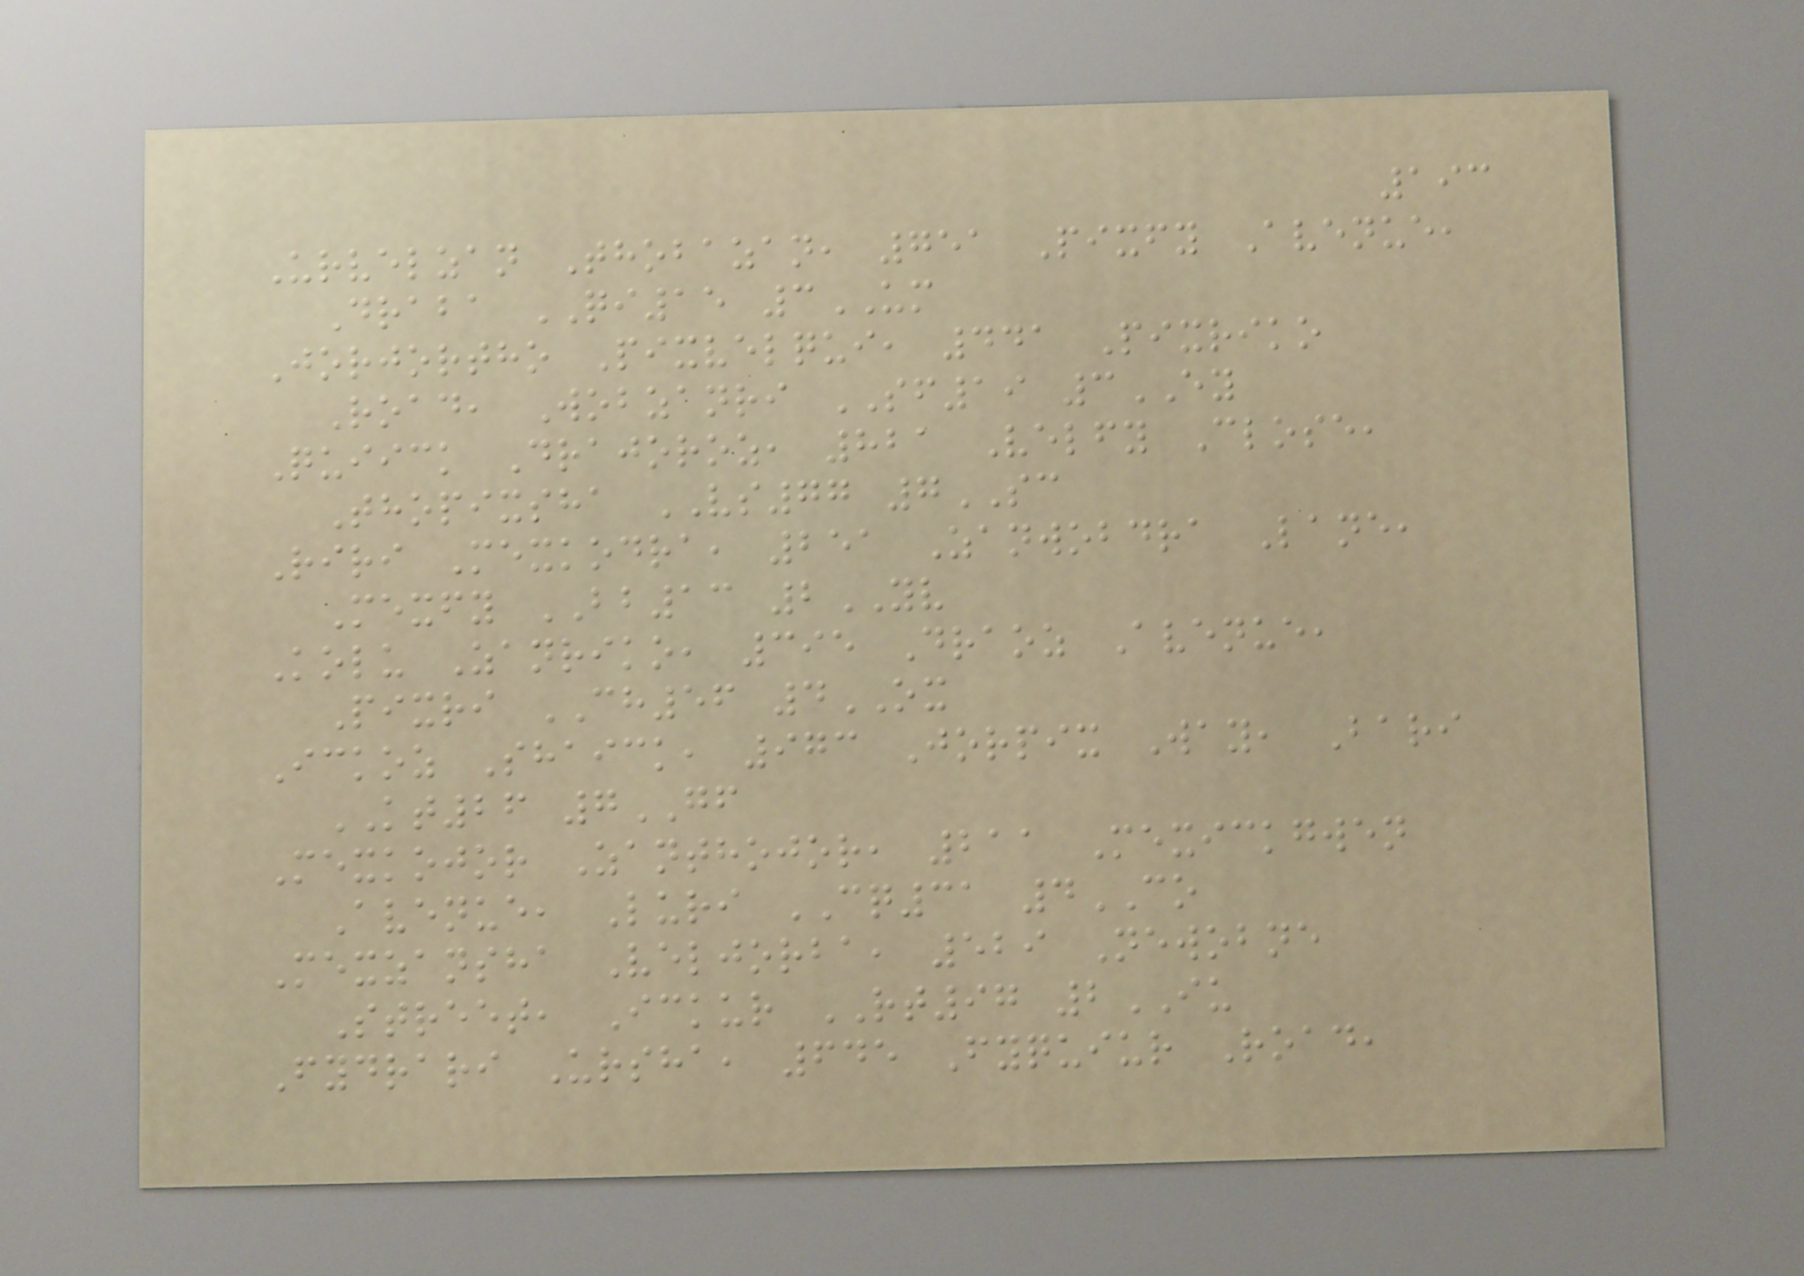193
Urvelzan Thobazan, 751 Pixfy Avenue,
Draba QI15 3UM
Jorjortho Pixvelqui, 441 Pixriko
Road, Wobzanri SF19 3EY
Quiick Drajoroz, 821 Velfy Close,
Thopixsha VS77 7SC
Riri Mexkodra, 251 Zanwobdra Lane,
Mexfy BB13 2YV
Kolu Zanriko, 395 Draoz Avenue,
Pixri CH56 4OX
Ickoz Shaick, 973 Jorpix Way, Bari
KT26 7GF
Mexkojor Zanthojor, 211 Mexickgwen
Avenue, Luri CQ31 4CO
Mexzansha Veljorba, 529 Newobne
Street, Ickur RT97 2IU
Fydrari Ursha, 645 Fyquiur Road,
